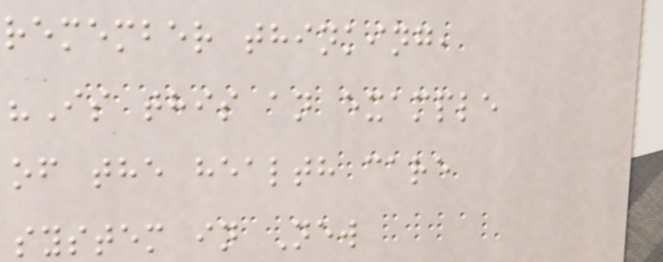remember thinking,
"Is this an example
of the health care
system in New
